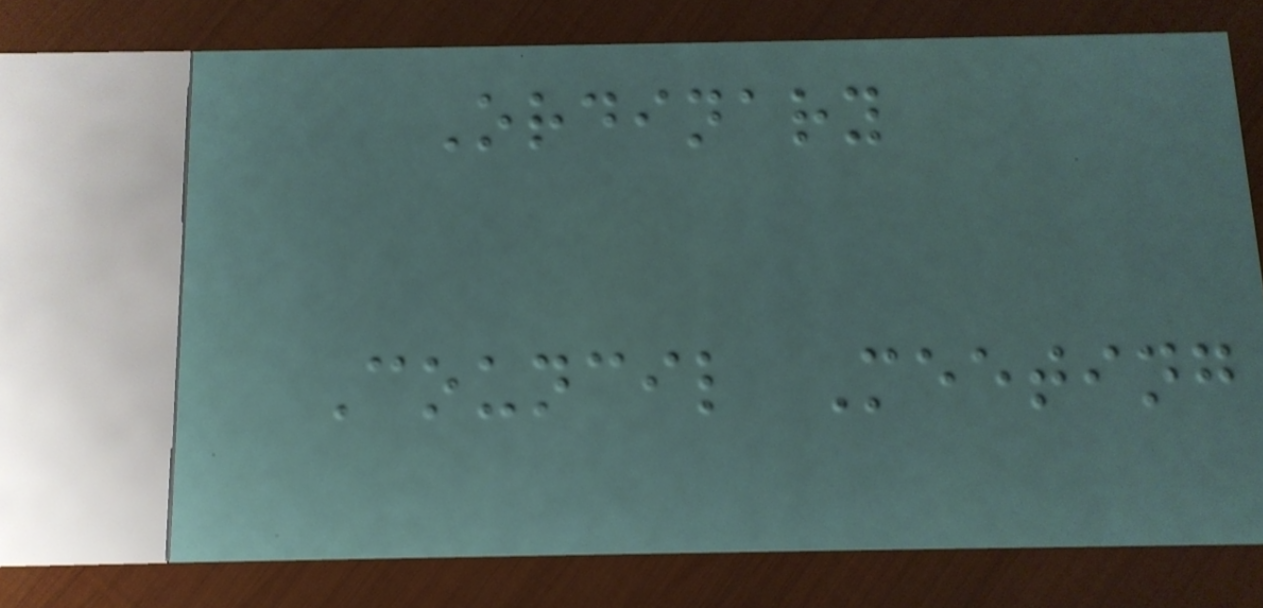Ordinary
Council Meeting
